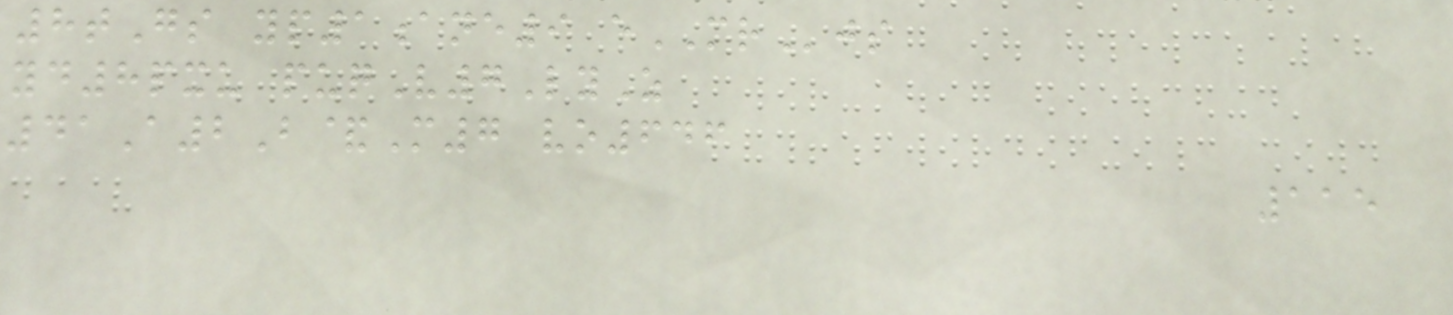8tGs yp1ane9 eMRjs
yd8pxu puqV7LyZ
41A2B&M7 vo646
115
